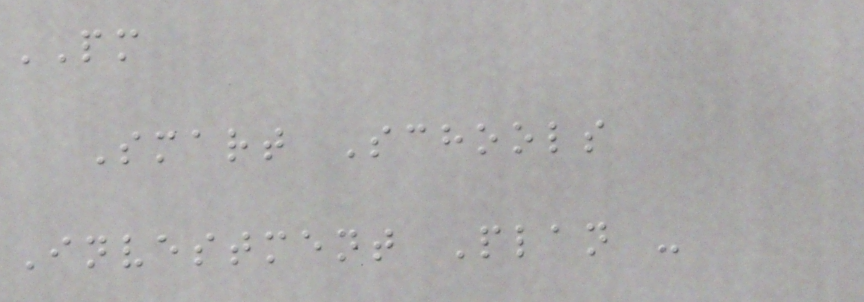PM
Smart Schools
Investment Plan -
